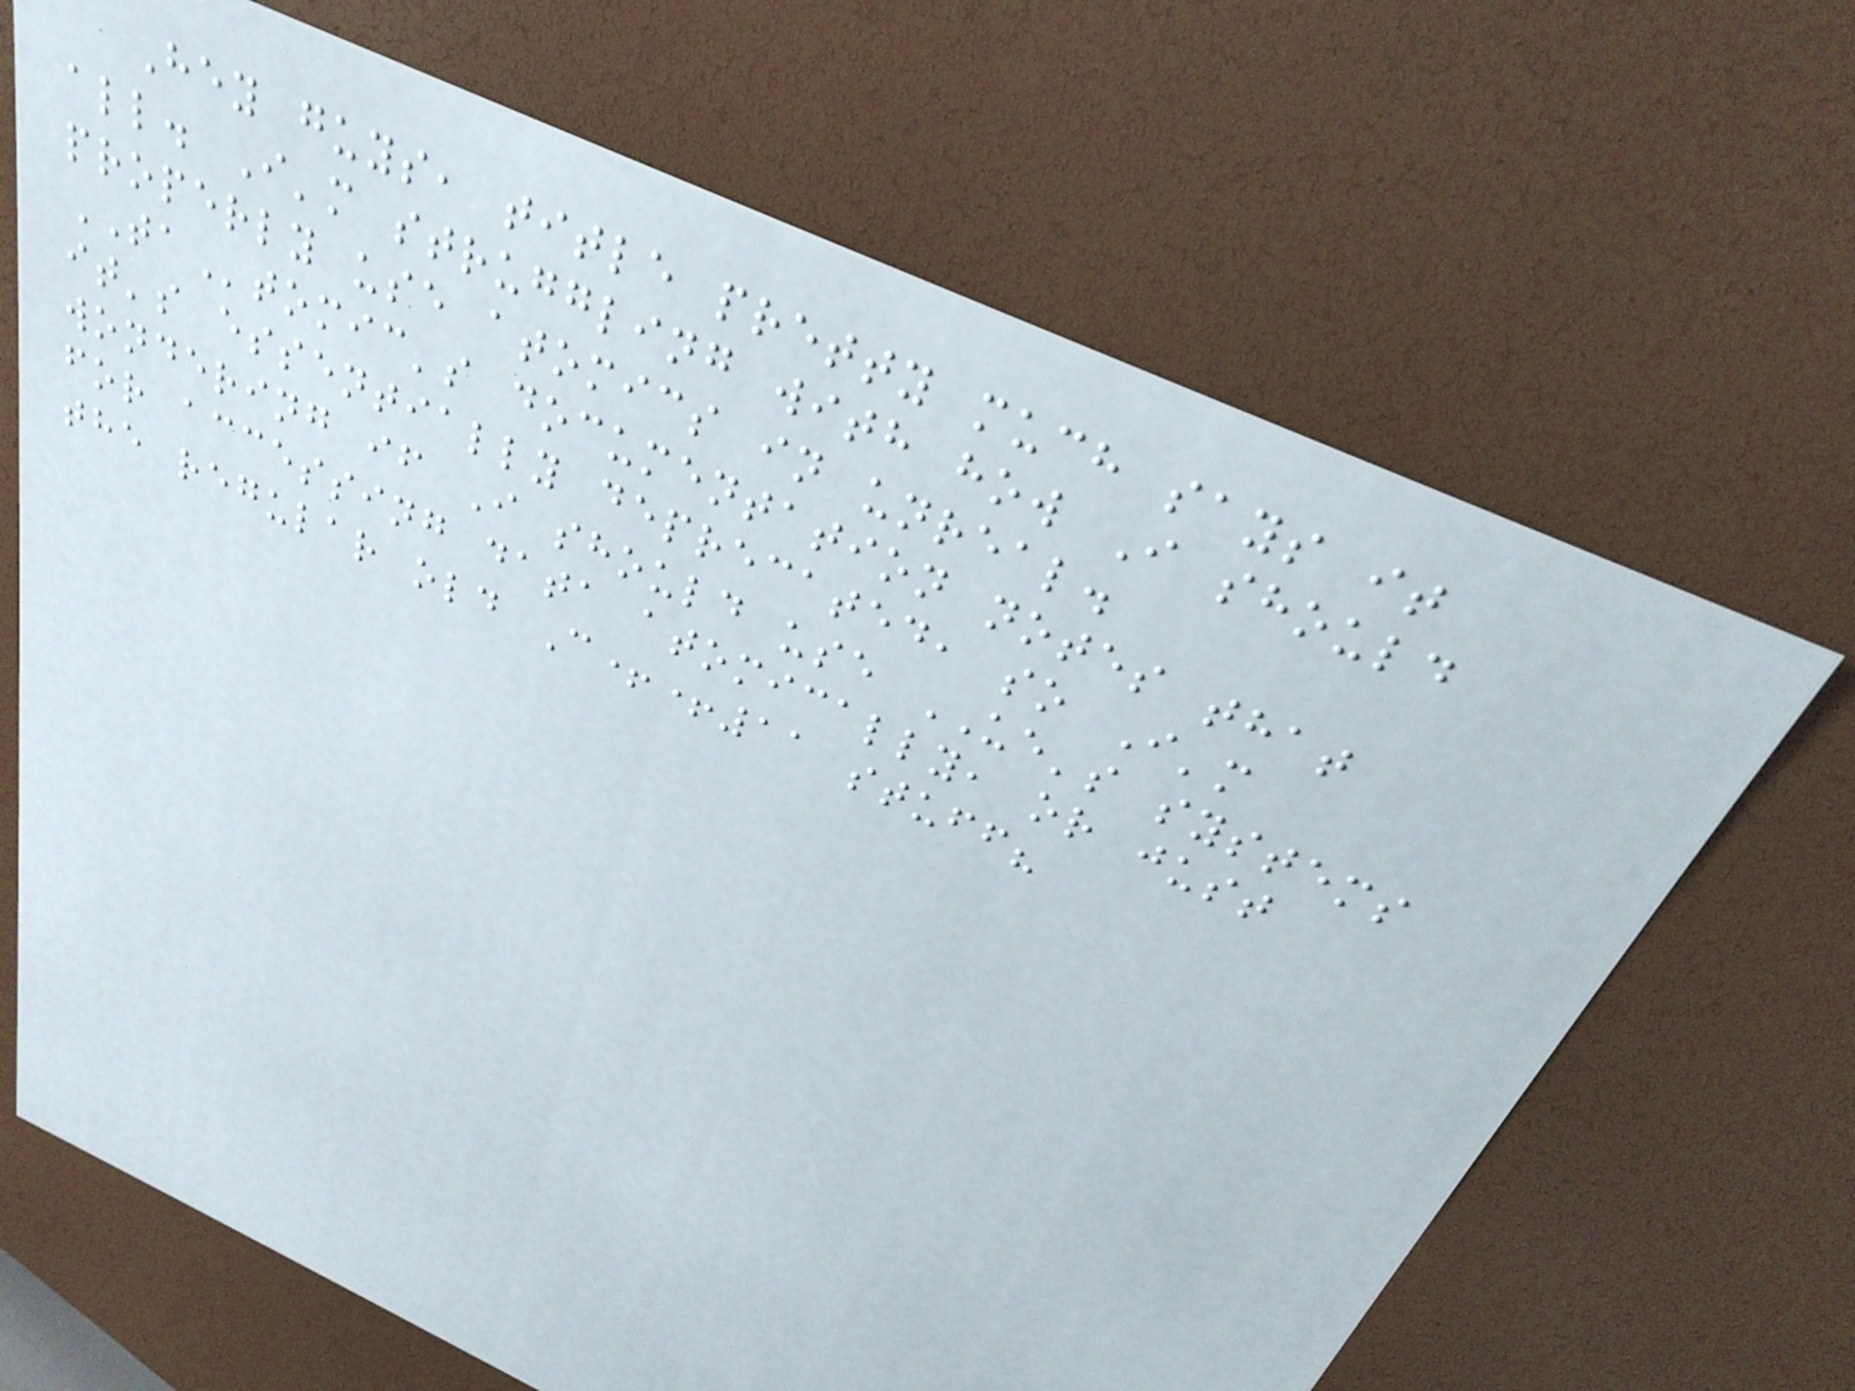Hey guys, title pretty much says it
all. I'm struggling with how I should
properly use atomics in unreal.
TAtomic's documentation notes that
it's essentially deprecated, so I'm
wondering if I should use UE's systems
for accessing data atomically, or just
the regular old C++11 stuff?
